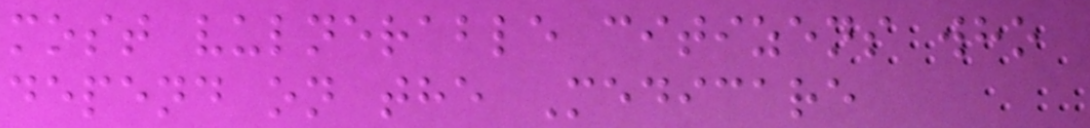most vulnerable citizens who
depend on the Medicare
